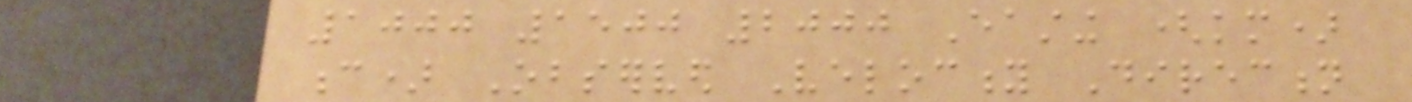1000 1500 2000 Easting (km)
c) Observed Velocity Direction
